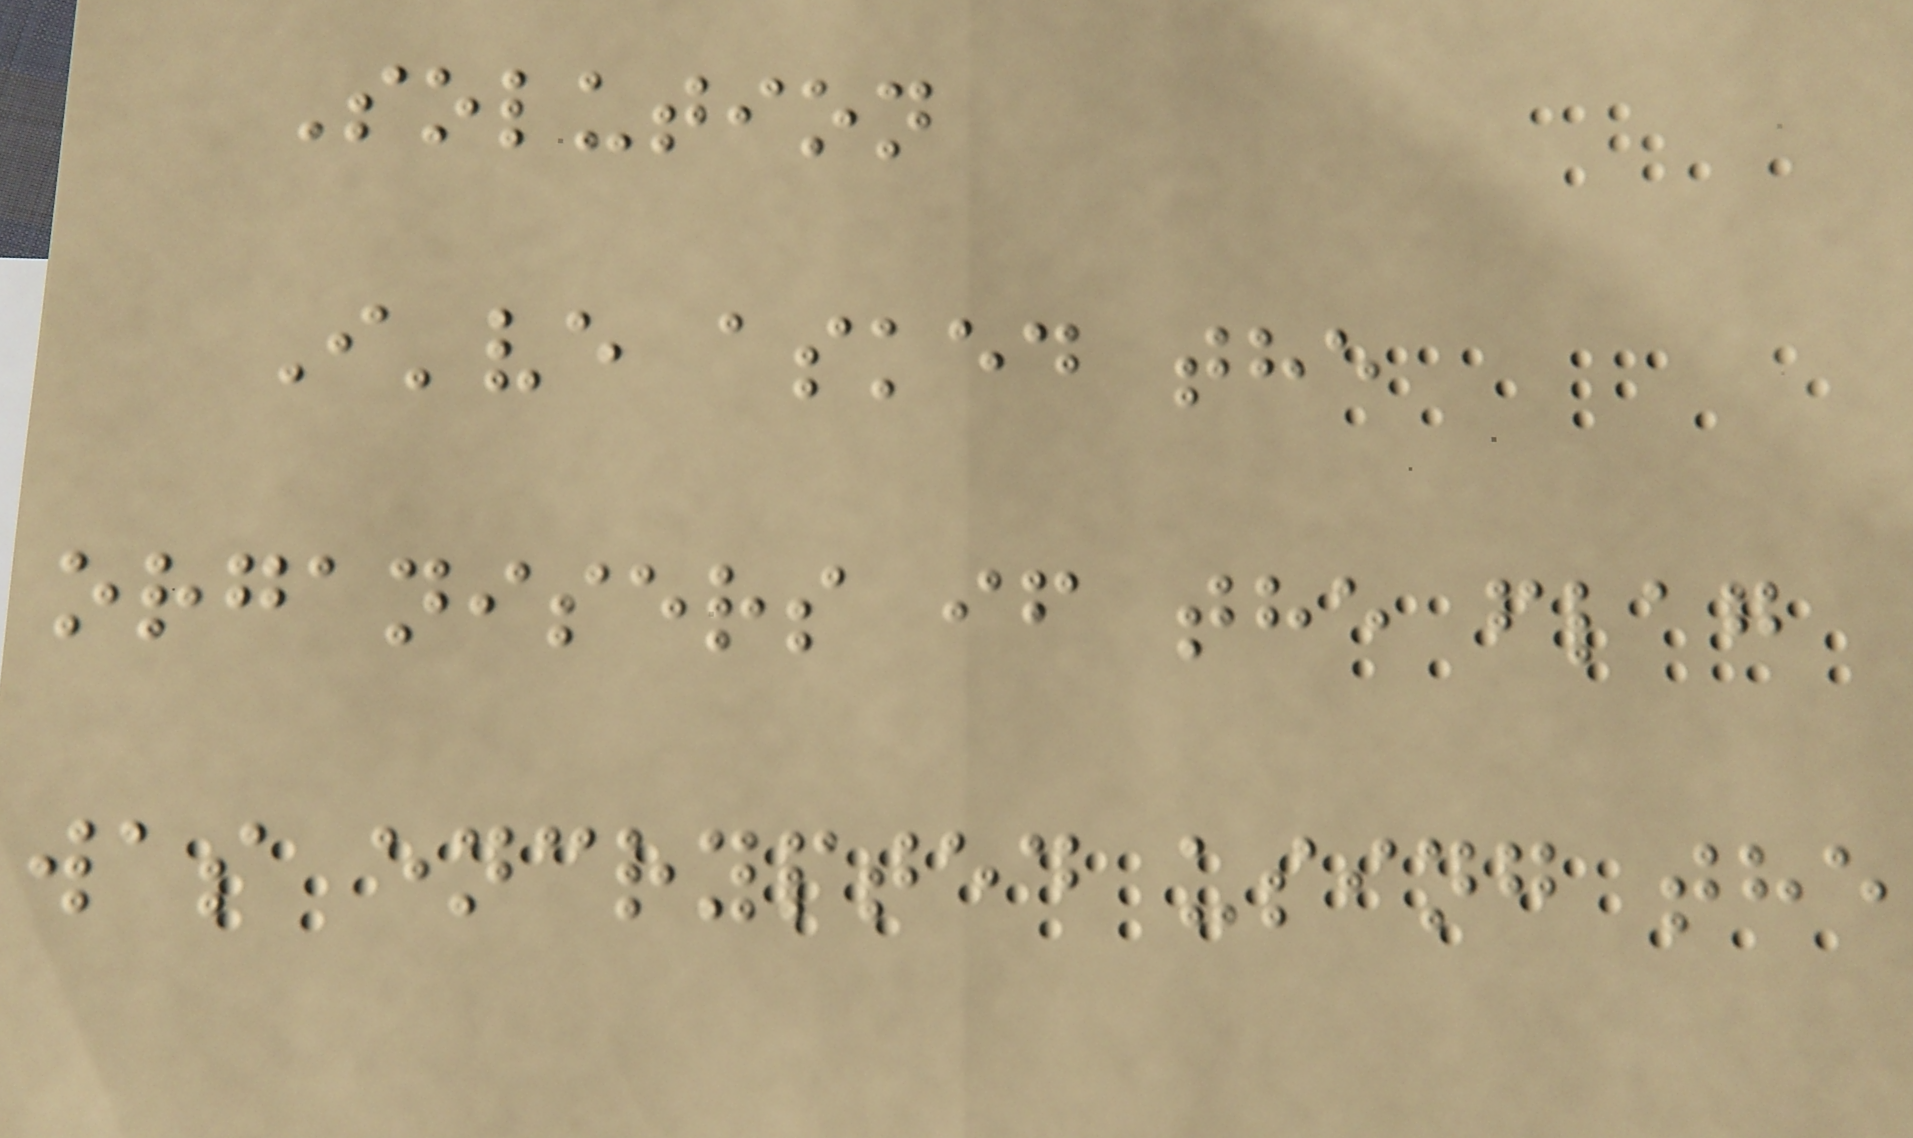Solution
I've asked the
organisers if the flag
was encrypted using the
